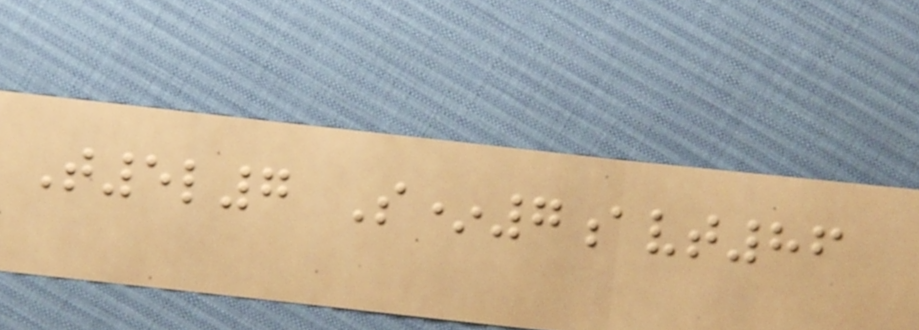T5l7 S*7avt86
